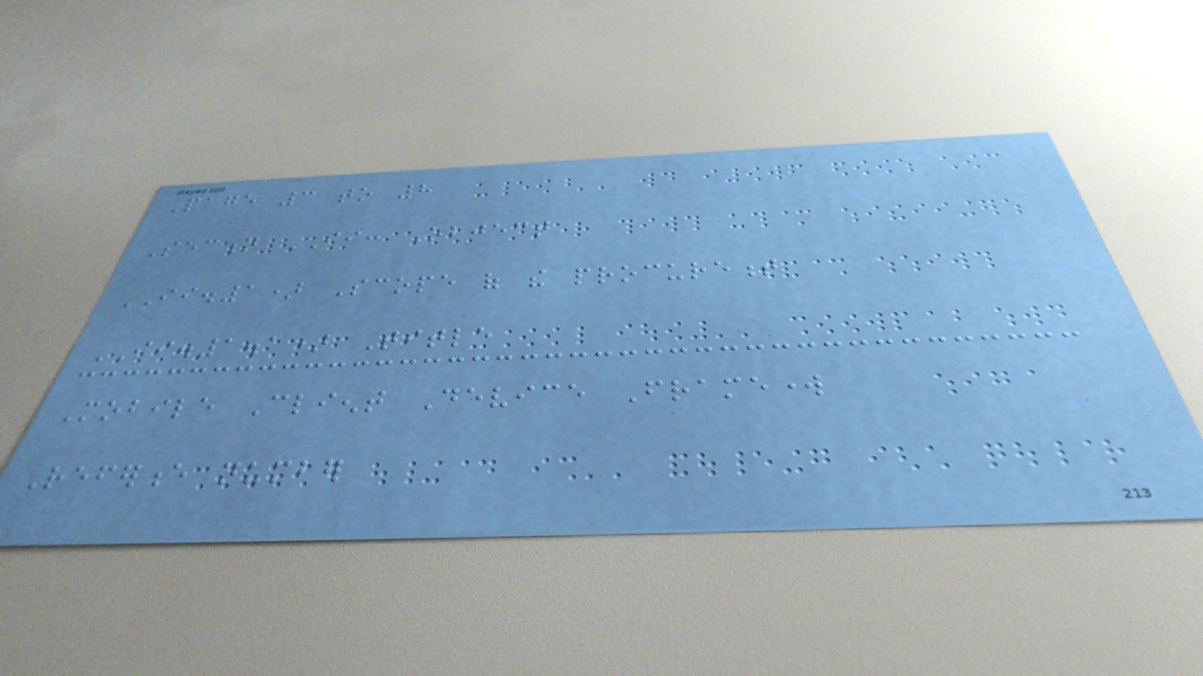Page 3 to 8
Section II: Object
II.1) Scope of the procurement
II.1.1) Title
Mobile Client Device Framework
Reference number
